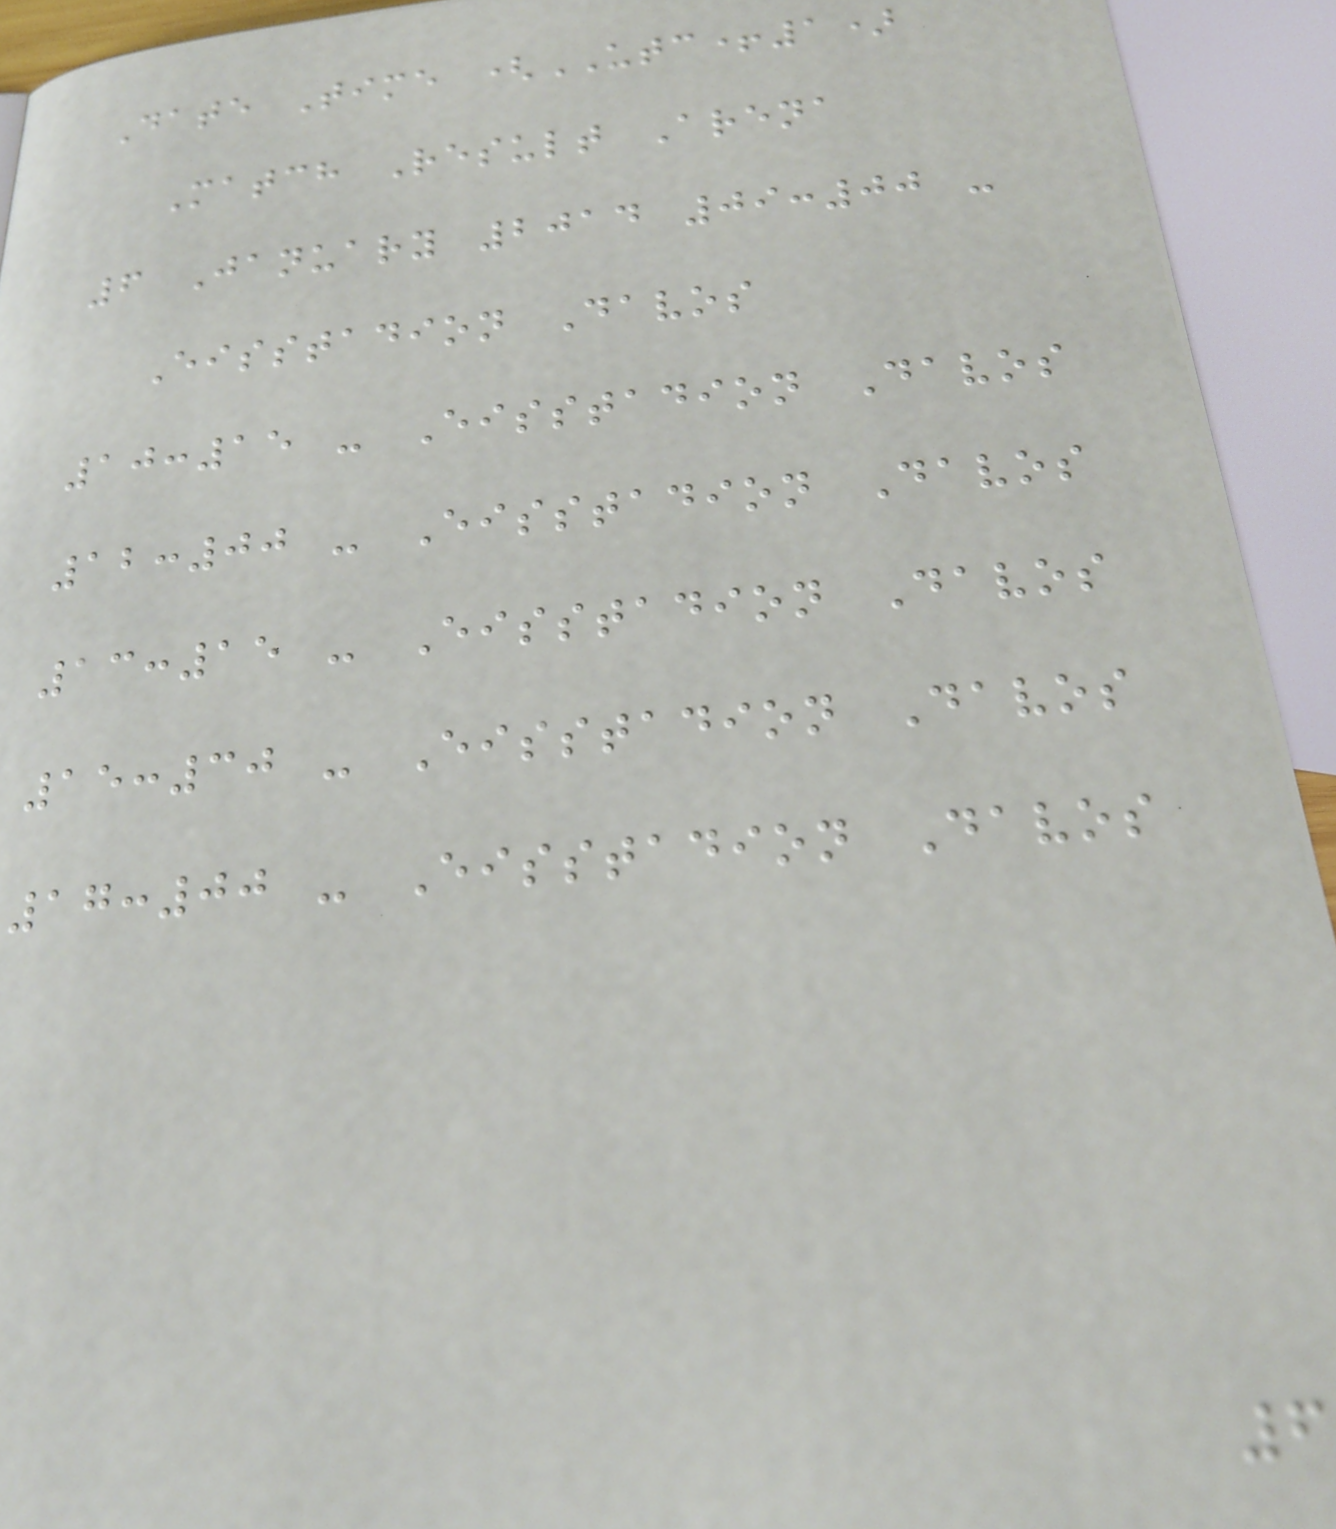Date Time (UTC+1)
Match Result Arena
6 January 2014 09:00 -
Eisstadion Davos
10:15 - Eisstadion Davos
12:00 - Eisstadion Davos
13:15 - Eisstadion Davos
15:30 - Eisstadion Davos
17:00 - Eisstadion Davos
6
